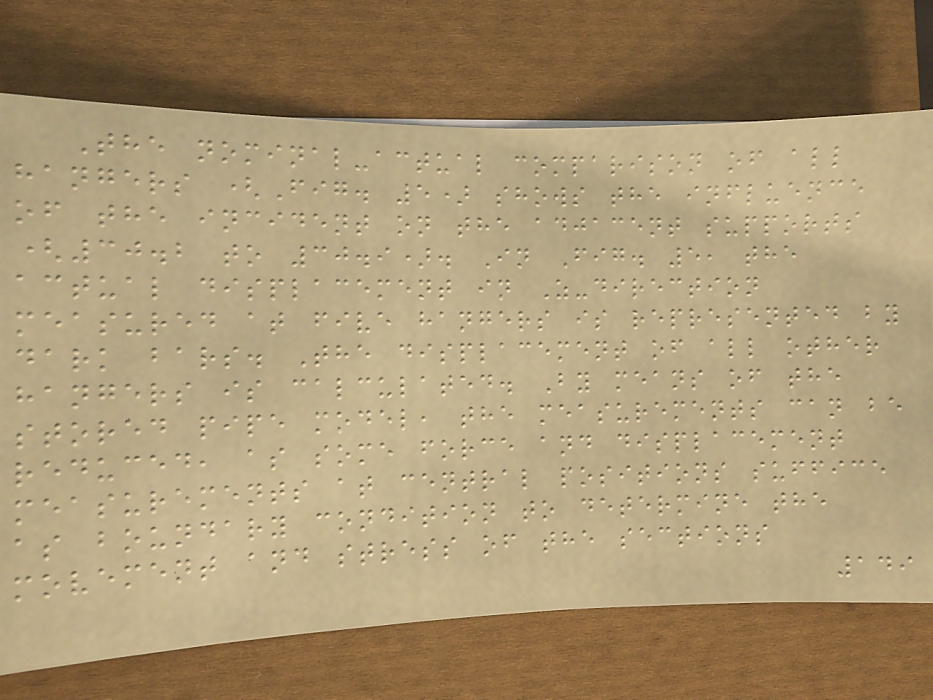The nominal-actual comparison of all
hangers (Fig. 5) shows the influence
of the incident on the adjacent supports
(30.2 to 30.9). In Fig. 5, the
actual displacement in Z-direction
measured at five hangers is represented by
dark bars. The displacement of all other
hangers is calculated. By means of the
stored pipe model, the measurements can be
reduced, as some force and displacement
measurements at central positions suffice
as boundary condition to determine the
movement and stress of the sections
149
